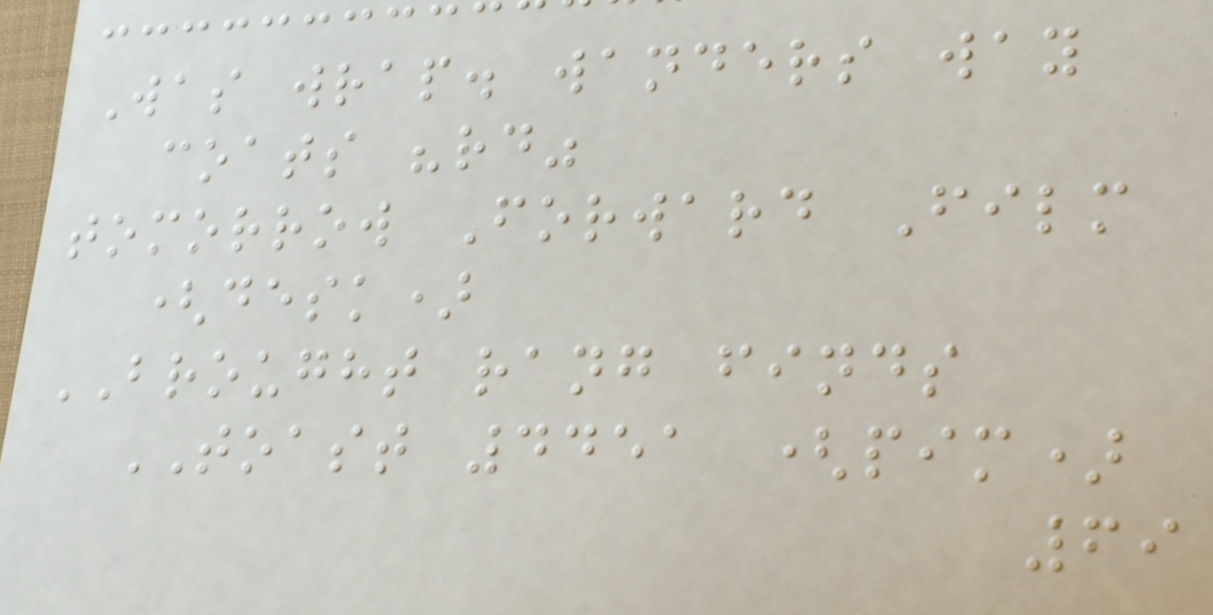Was wrap. wanders way
coats "rd"
tomorrow Forward Film
(desk)
BROUGHT rang finds
TOAST 4451 (pim)
69
